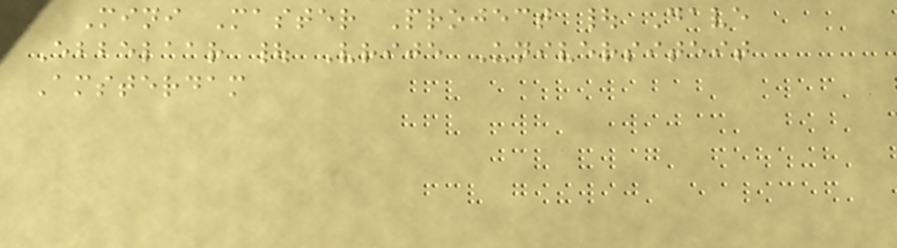Mini Master Project | Dave
Ebbelaar | Vrije Universiteit
Amsterdam
